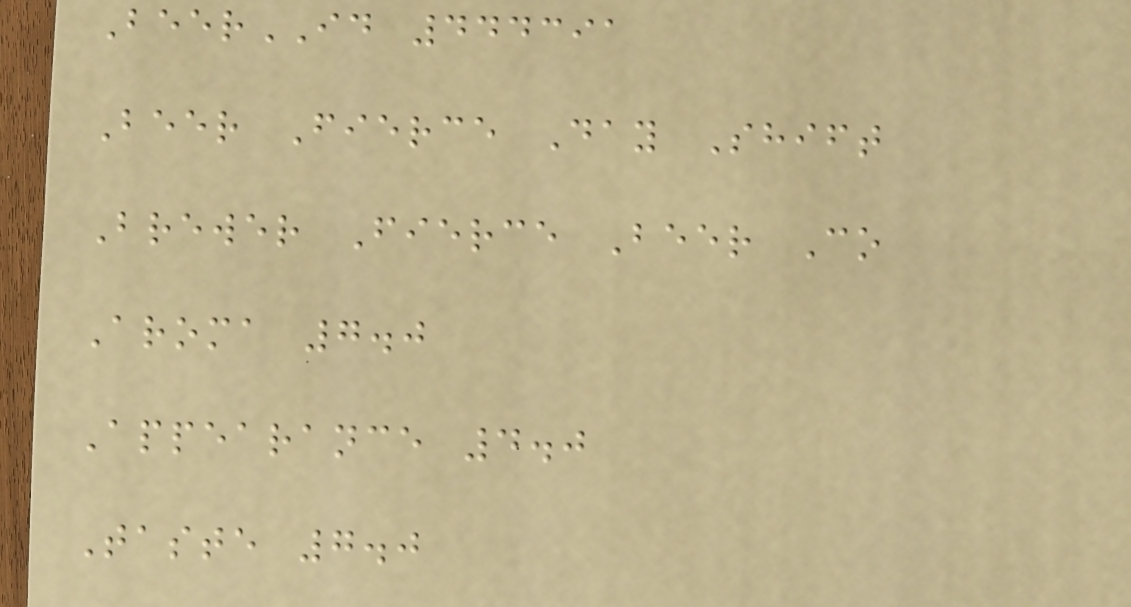BeerID 444391
Beer Fierce Day Shift
Brewer Fierce Beer Co
Aroma 7.0
Appearance 4.0
Taste 7.0
